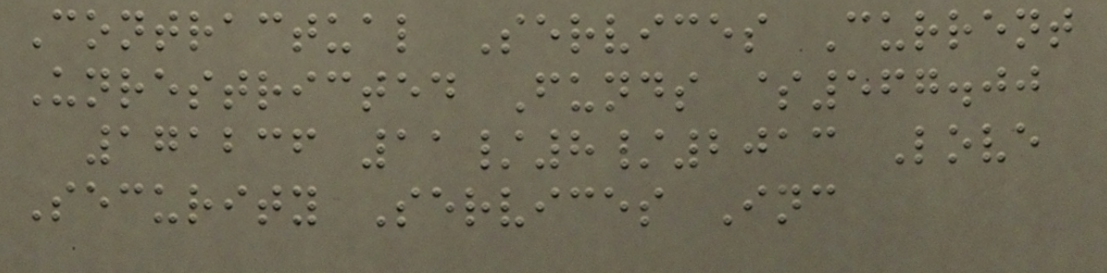Contractual Services Current
Unrestricted Funds $567.00
171236 11/8/2013 Love
Security Services Inc
